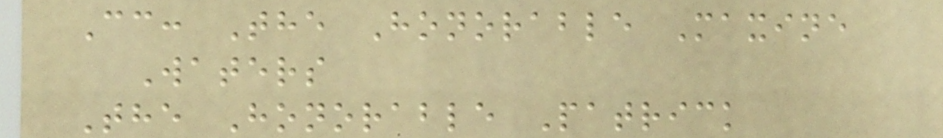Cc: The Honorable Maxine
Waters
The Honorable Patrick
